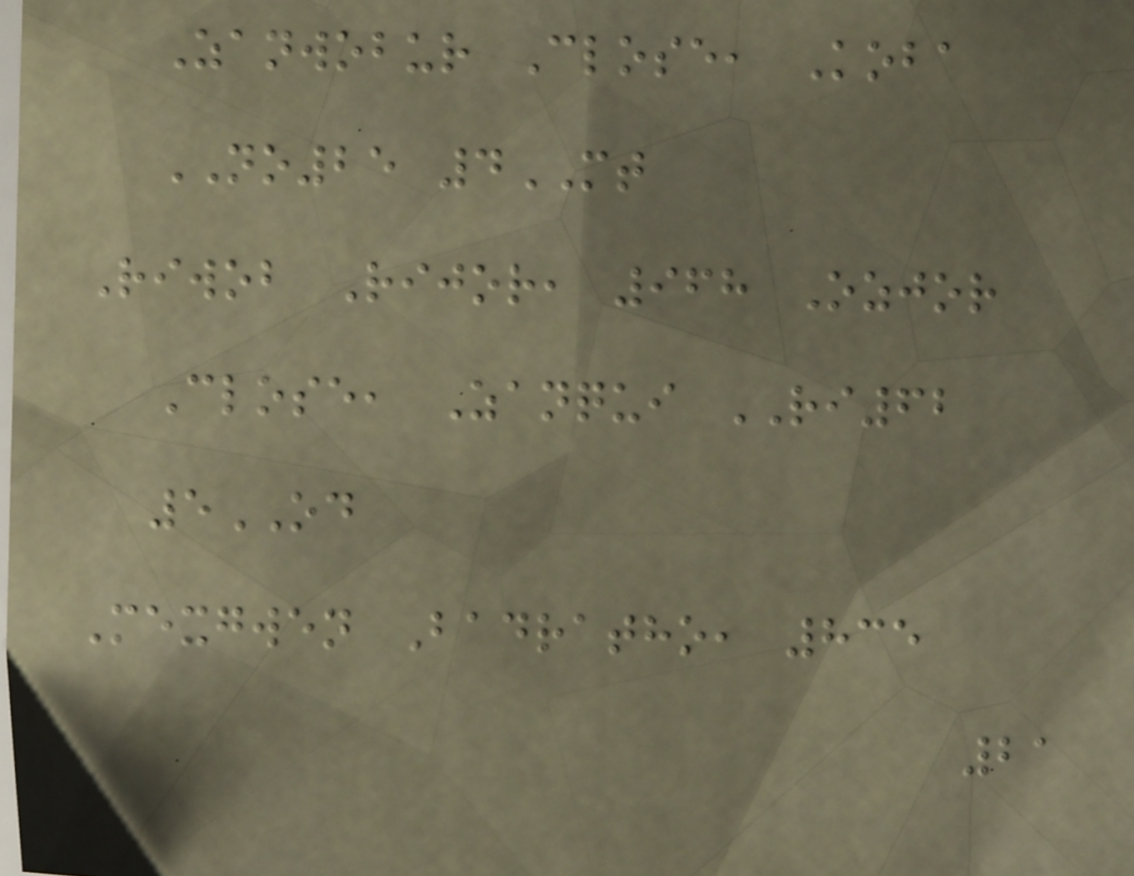Zanwobur Close, Koba
NO25 4MT
Riwob Rijor, 968 Ozjor
Close, Zanqui RI62
5OD
Mexgwen Badratho, 835
21
